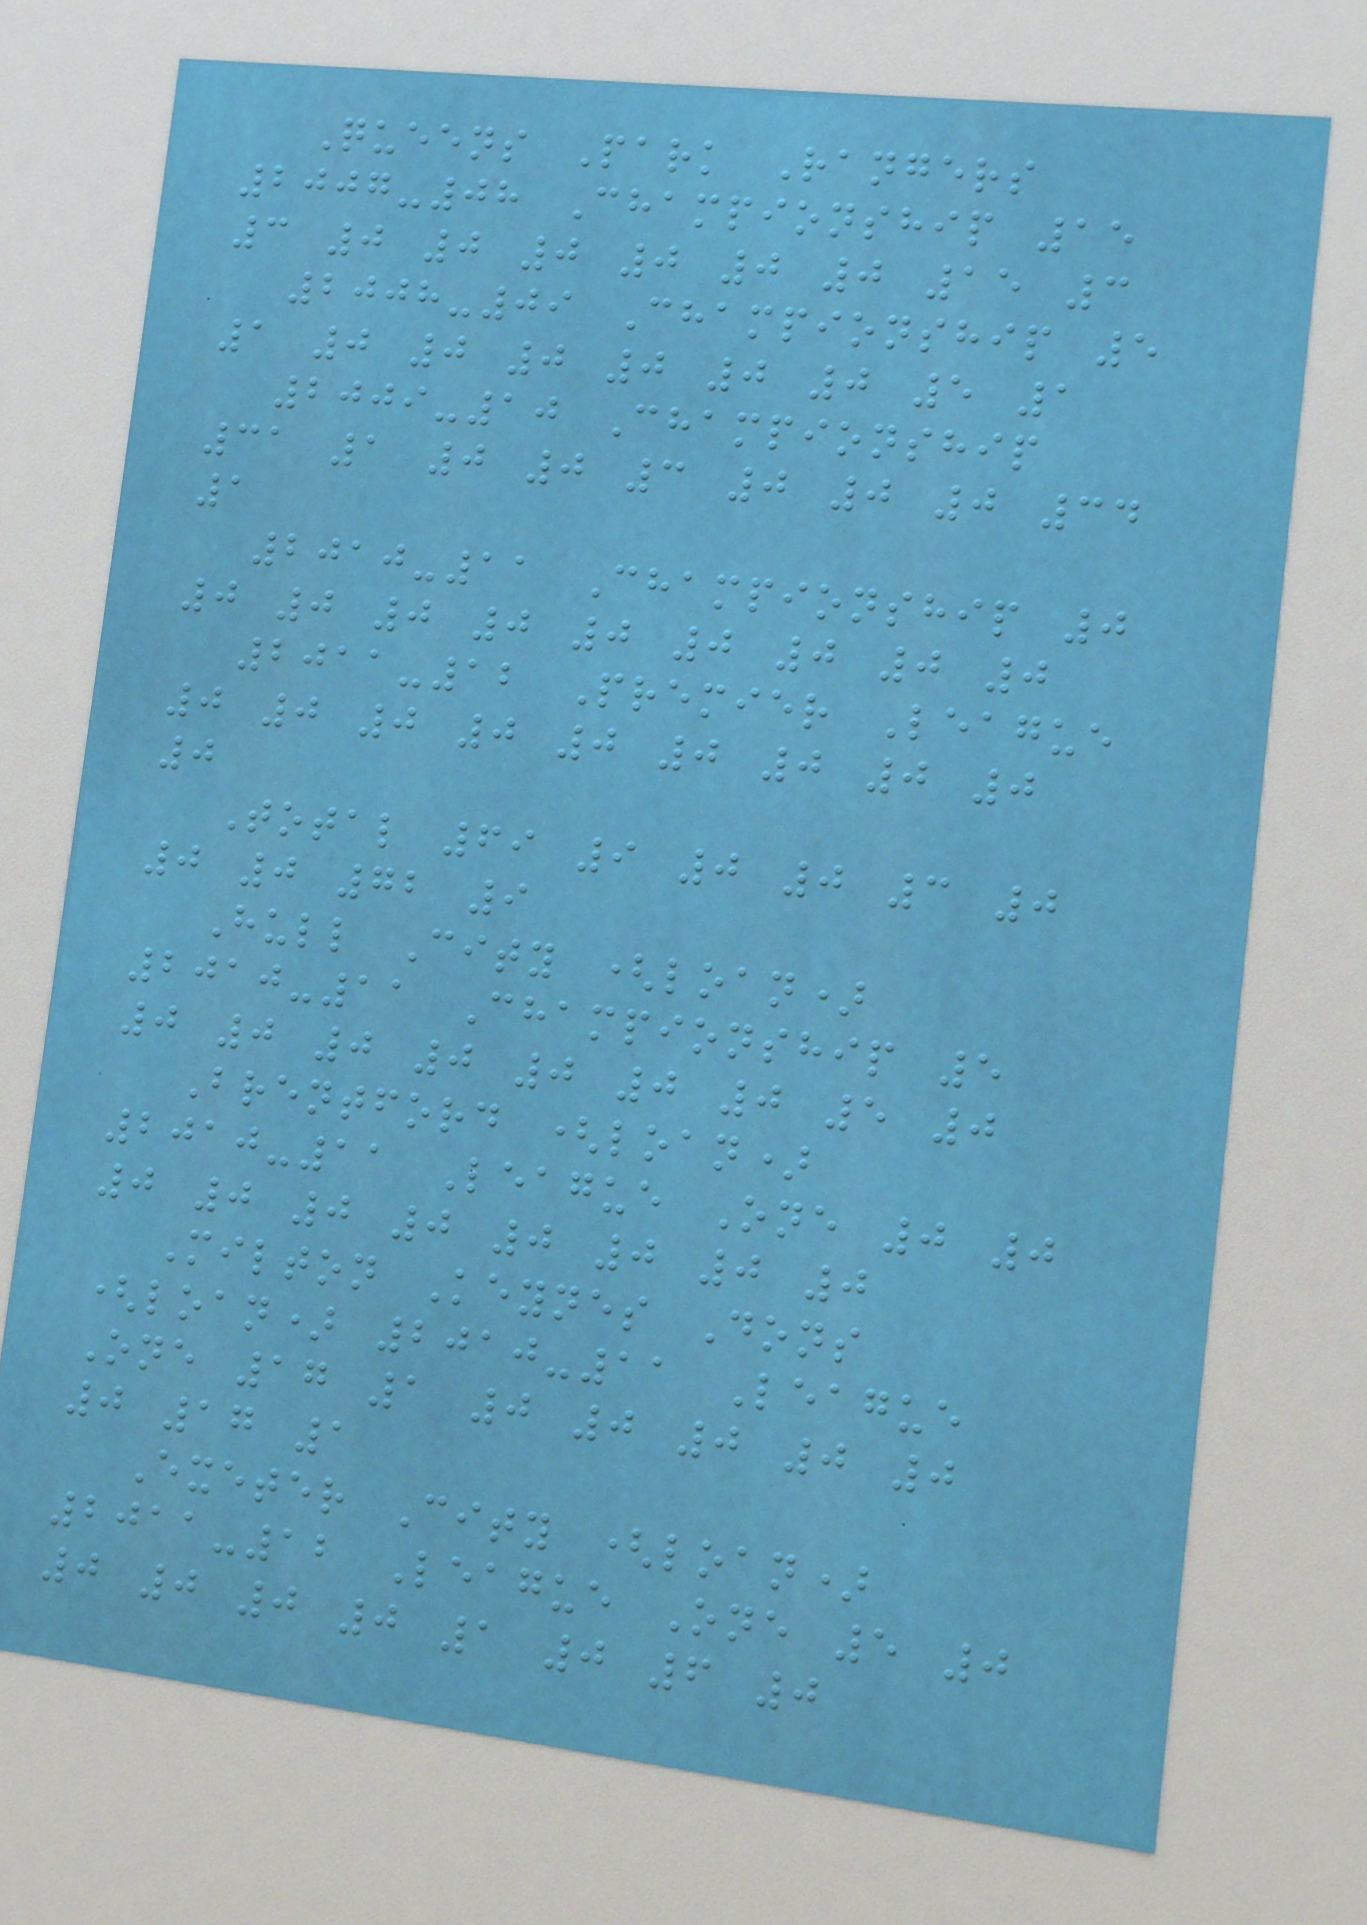Queens Park Rangers
2007-08 Championship 15
3 0 0 0 0 0 0 15 3
2008-09 Championship 5
1 0 0 0 0 0 0 5 1
2009-10 Championship
31 1 0 0 3 0 0 0 34
1
2010-11 Championship 0
0 0 0 0 0 0 0 0 0
2011-12 Premier League
0 0 0 0 0 0 0 0 0
0
Total 69 9 0 0 3 0
0 0 72 9
Hull City (loan)
2010-11 Championship 5
0 0 0 0 0 0 0 5 0
Brentford (loan)
2010-11 League One 0 0
0 0 0 0 0 0 0 0
Milton Keynes Dons
(loan) 2010-11 League
One 17 1 0 0 0 0 0
0 17 1
Exeter City (loan)
2011-12 League One 5 0
0 0 0 0 1 0 6 0
